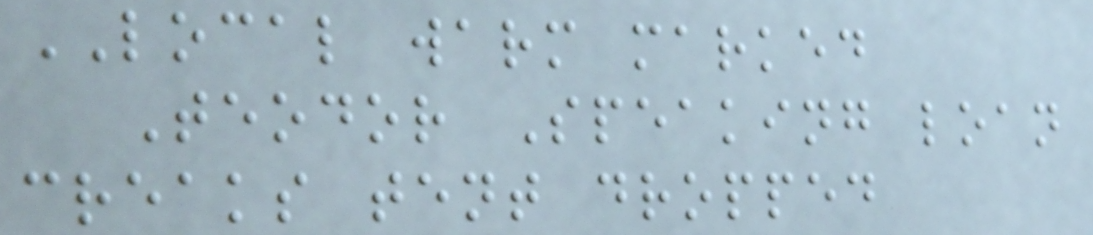LOCAL warm marked
Teodor Speaking loan
creaks tent dropped
